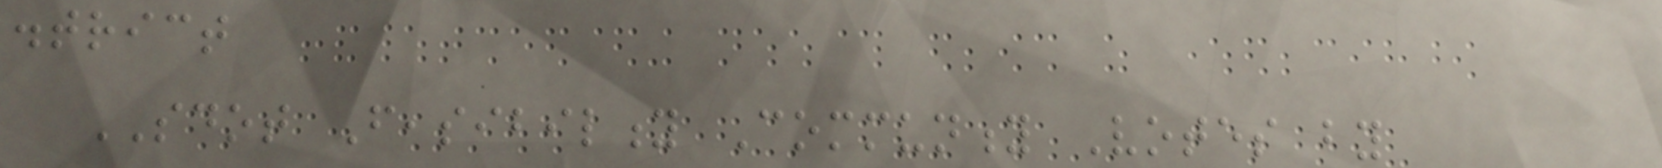district
SDOT Feasibility Community Votes by
